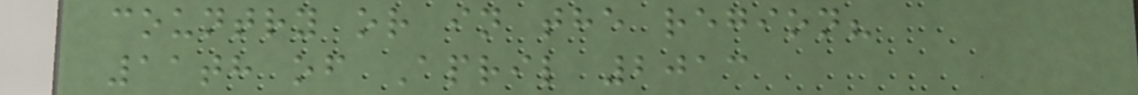country or in the region?
11th of April 2013
